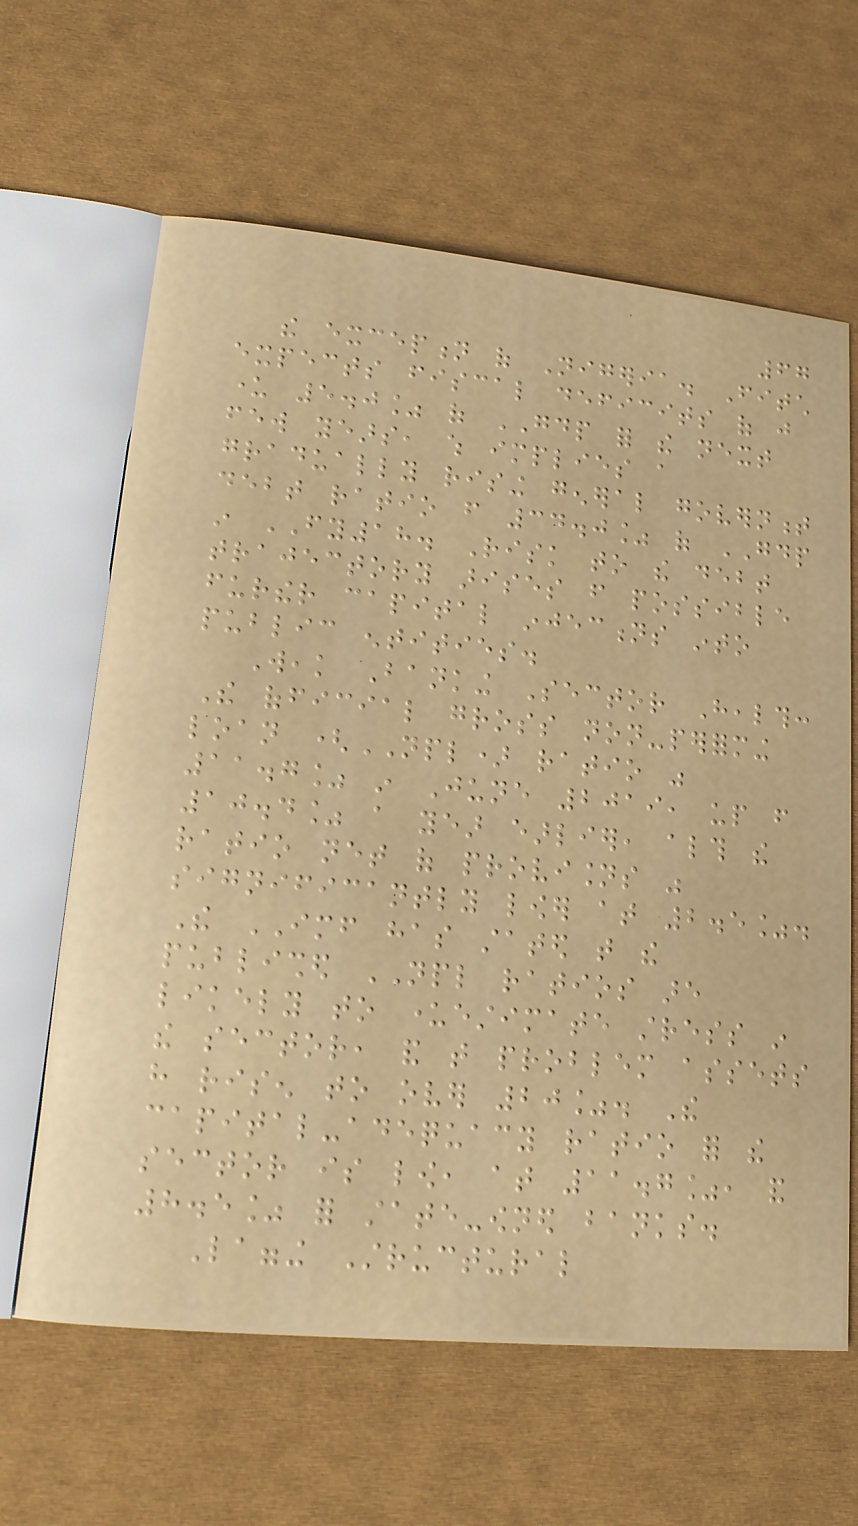67
the exception of Nigeria. Fitch
expects fiscal deficits of just
under 5.0% of GDP for the next
few years, which implies a
gradually rising general government
debt ratio from 34.0% of GDP
in FY18. Risk to the debt
trajectory arises from possible
further capital injections into
public entities.
Weak Banking Sector Health:
The official gross non-performing
loan (NPL) ratio was
11.7% in June 2019, up from
10.4% a year earlier, although the
ratio net of provisions was
significantly lower at 2.5%.
The IMF has stated that the
published NPL ratios are
likely to underestimate stress in
the sector, and that problem assets
have risen to over 20%. The
capital-adequacy ratio for the
sector is low, at 11.7%, and
8.5% for state-owned banks.
Lagging Structural
